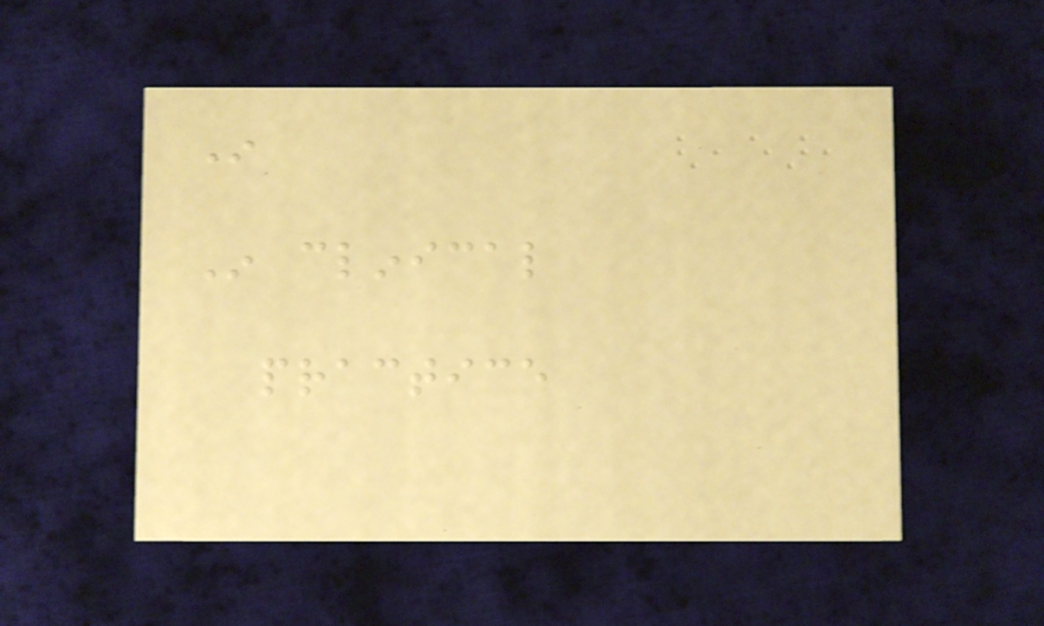In
In clinical
practice
